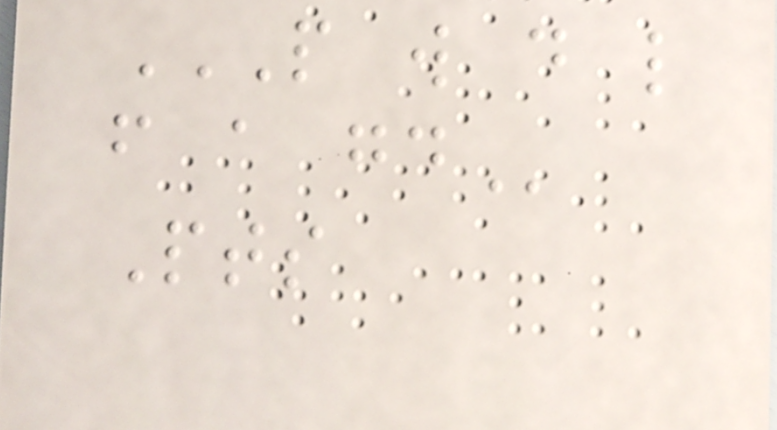P W D L
F A GD
Pts
